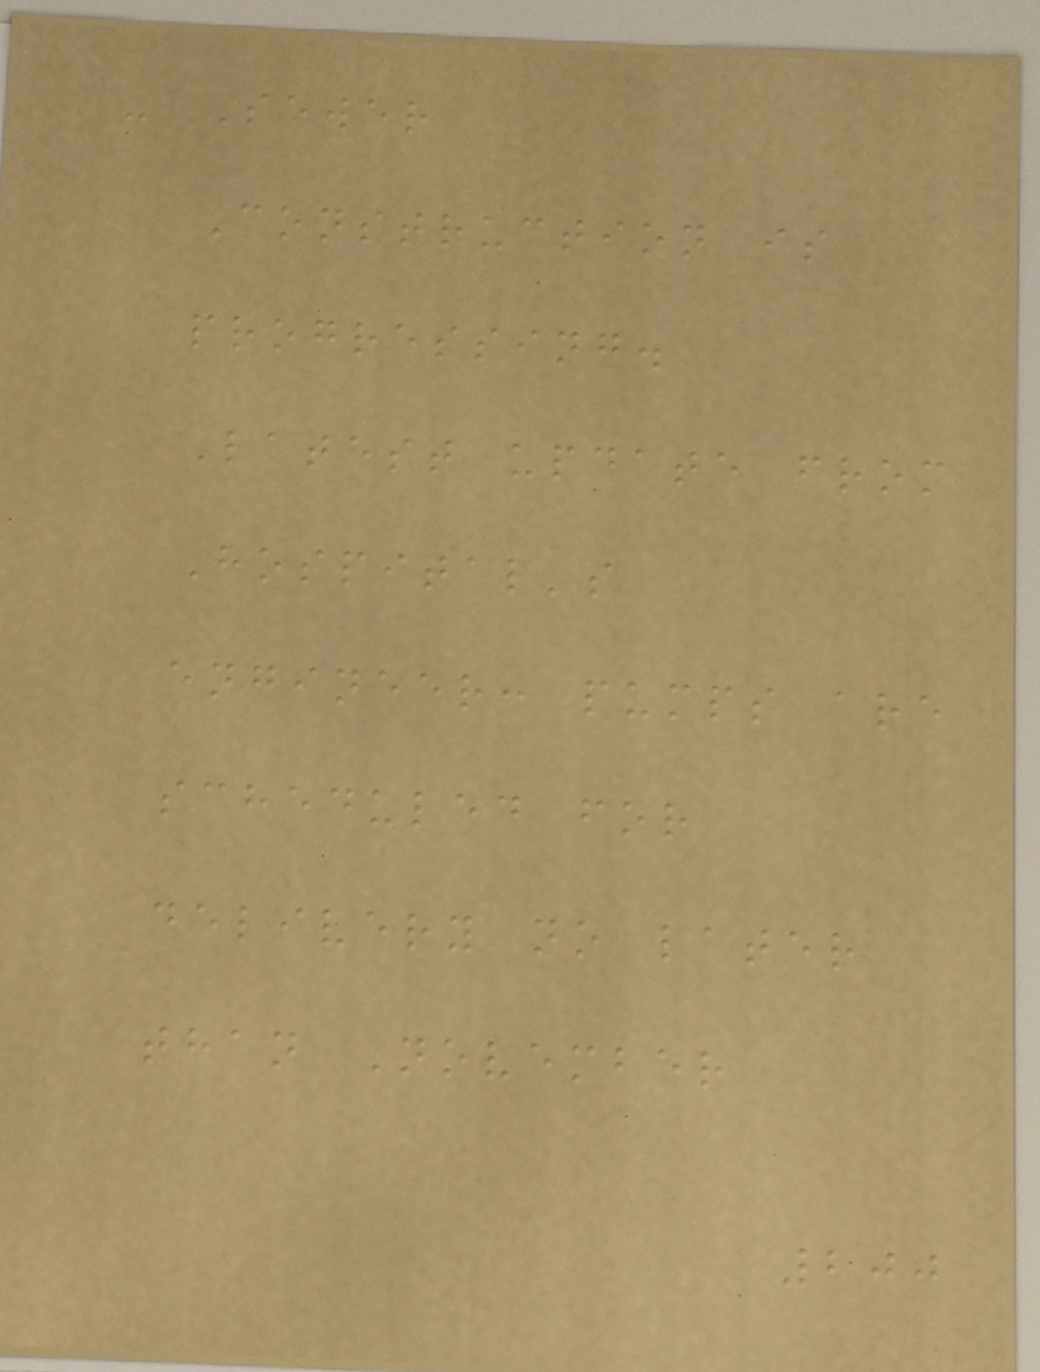- Sewer
Construction is
progressing.
Latest update from
Hospital's
engineer: pumps are
scheduled for
delivery no later
than November
200
